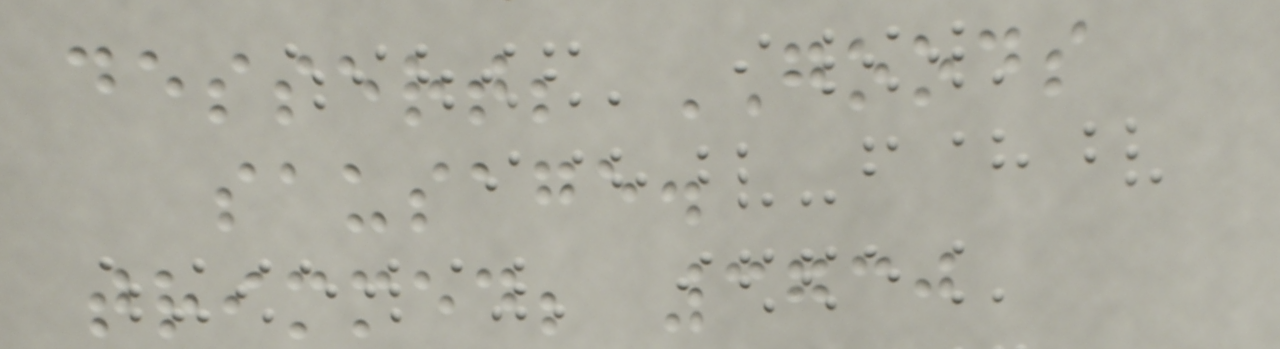dessert; GOODS
sausage.
trimmed; 3730
